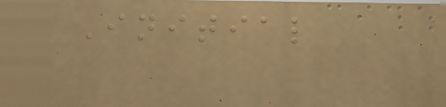Initial
